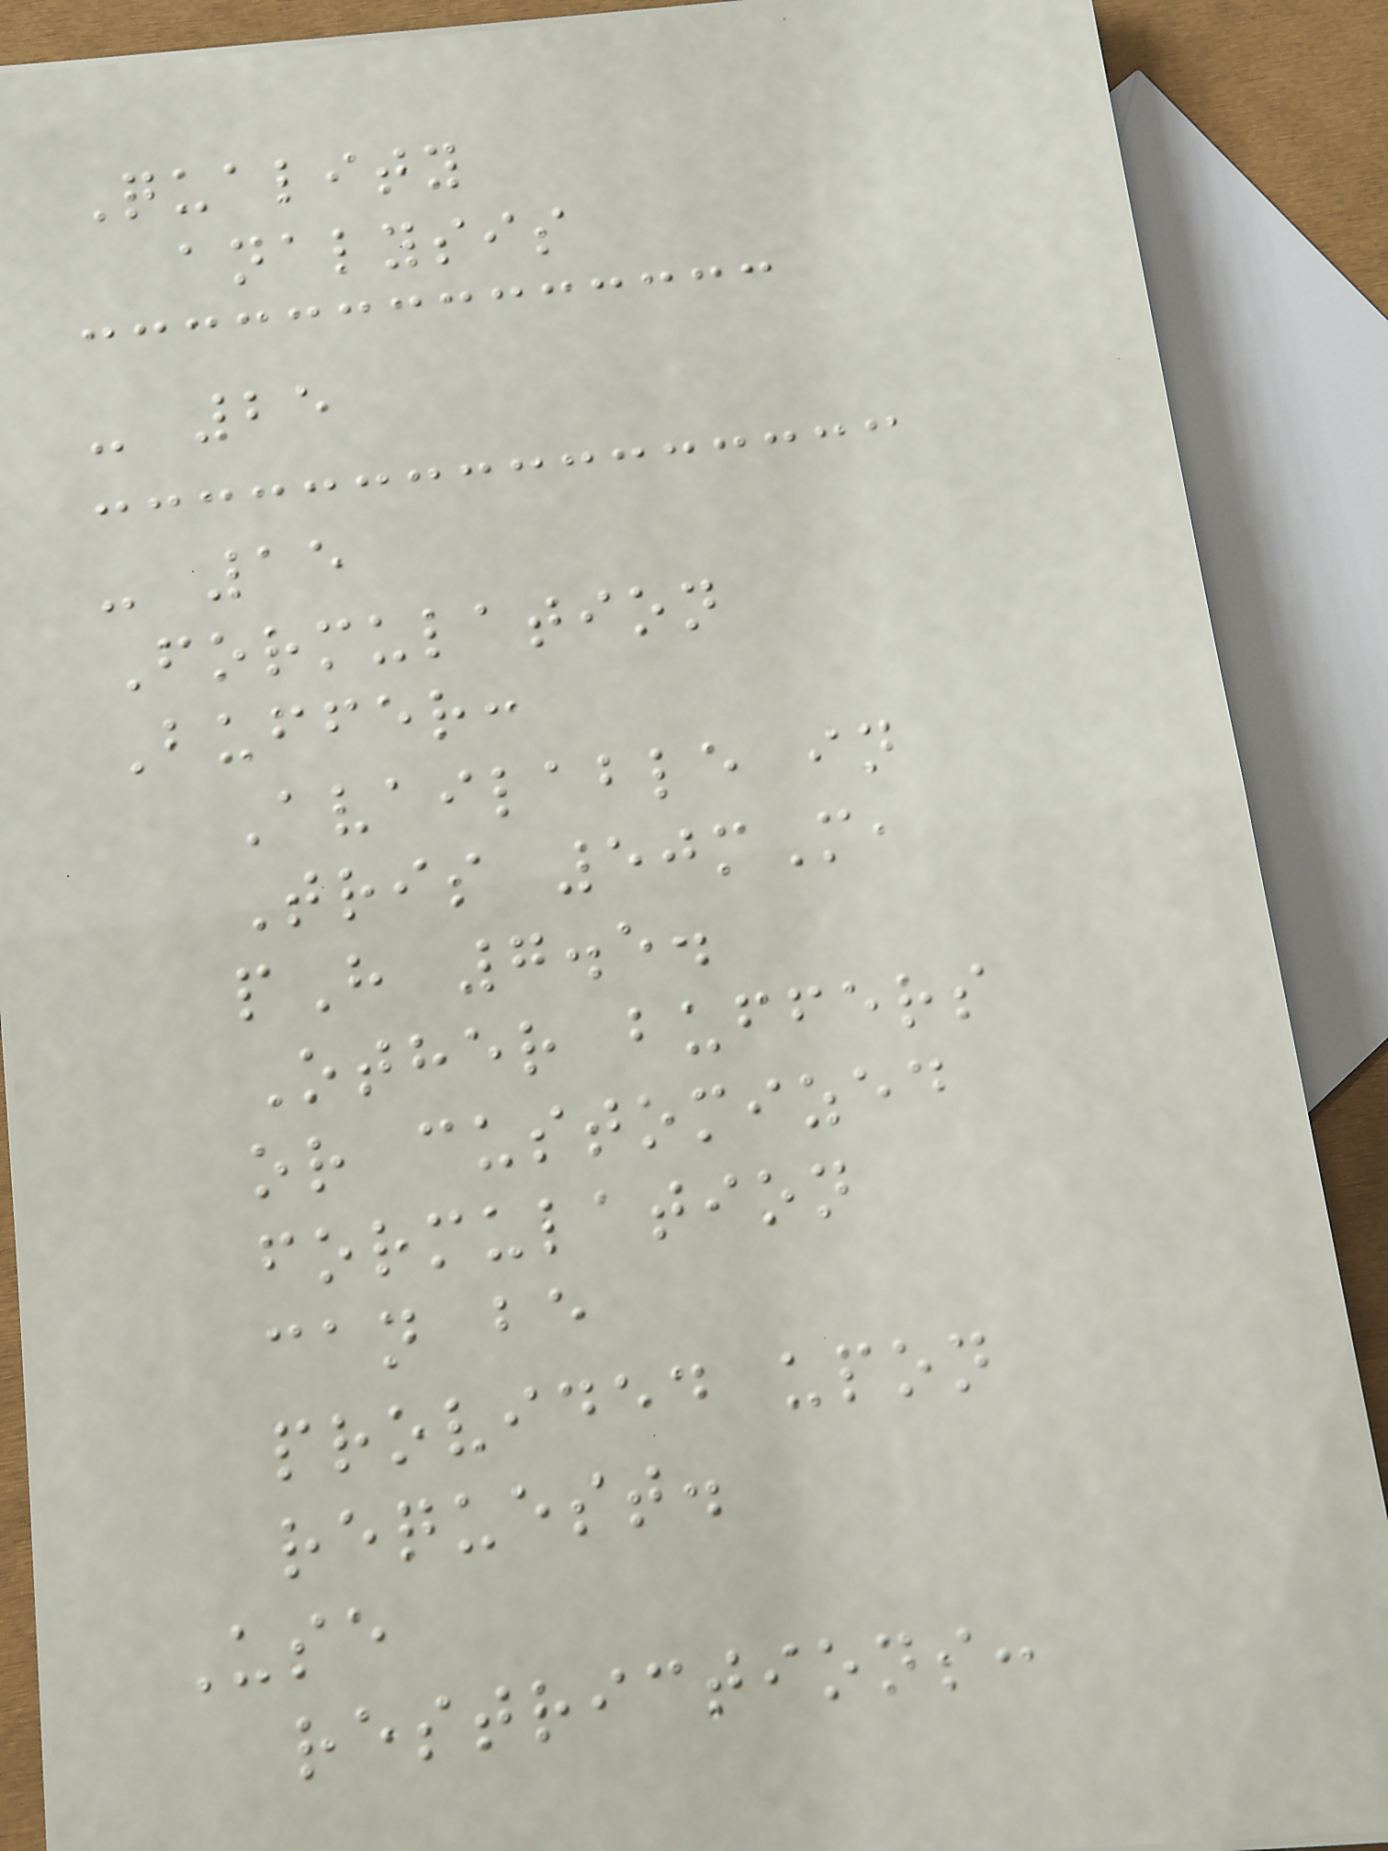Quality
analysis
- 25
- 15
Formulation
Buffer:
Available in
Tris 50mM,
pH 7.5.
Other buffers
or customized
formulation
can be
provided upon
request.
Use
restrictions:
